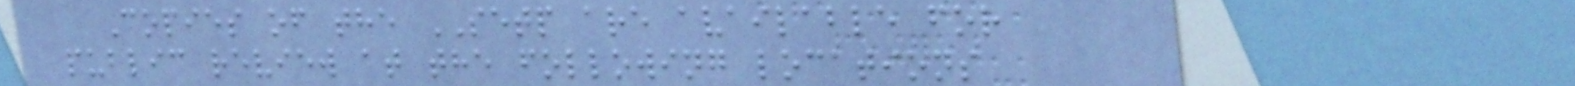Copies of the SETP are available for
public review at the following locations
